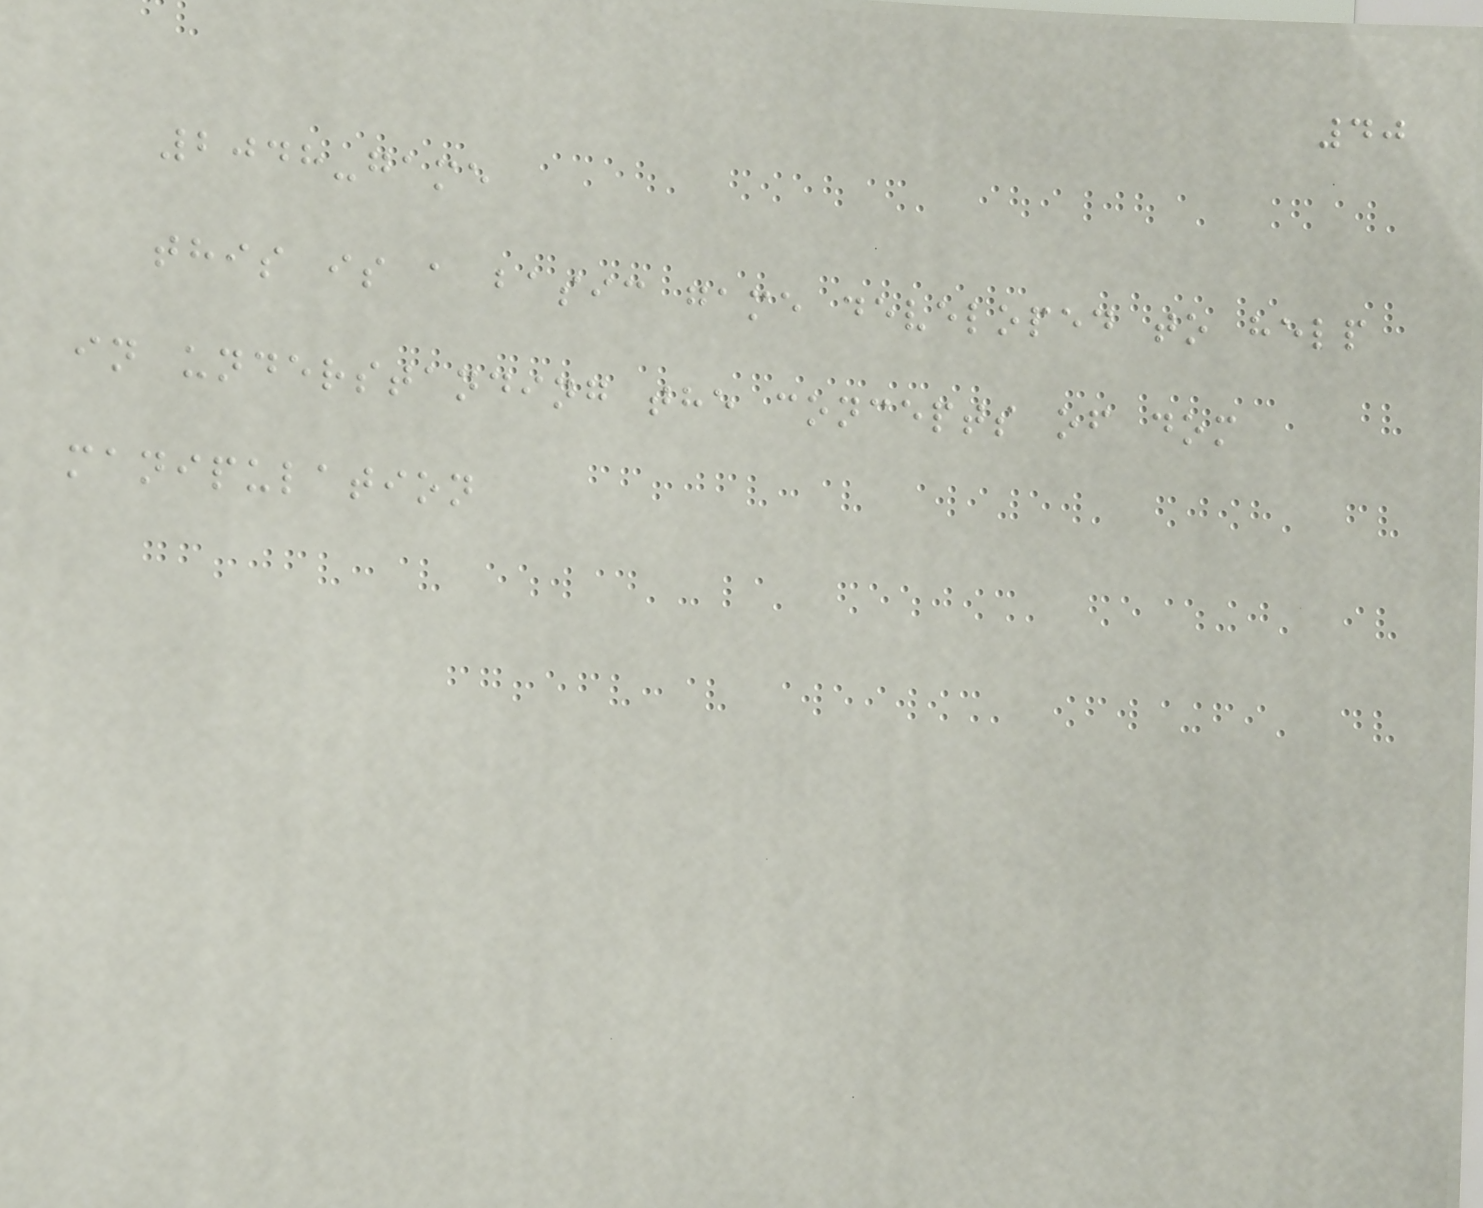40
2048-game
this is a basic game developed to help
in understanding the concepts of dom
manipulation
